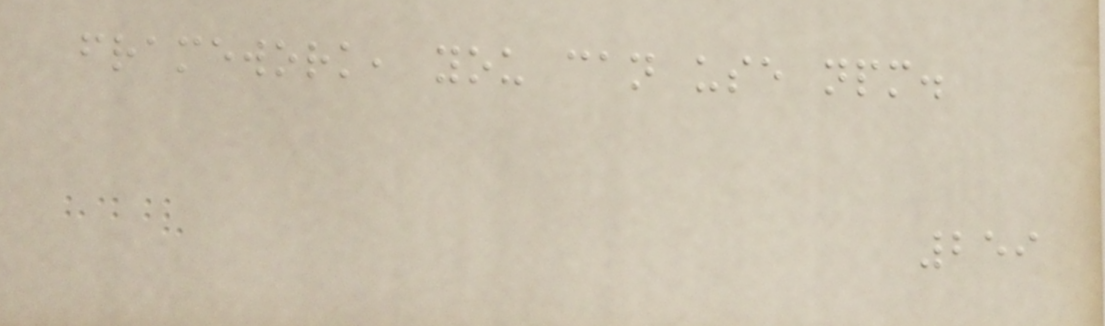framework, you can use npm.
259
